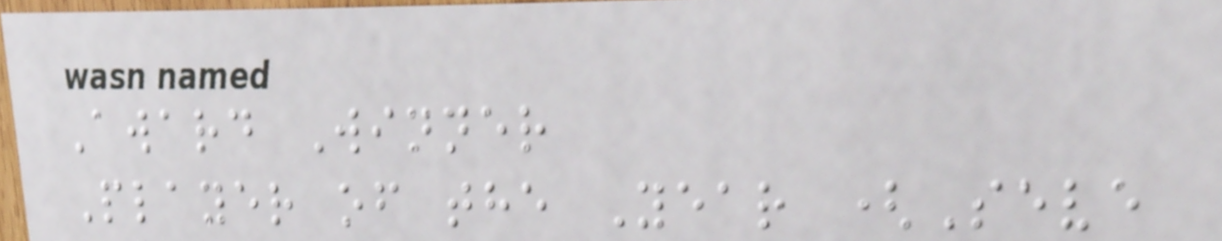Award Winner
Player of the Year (Seve
